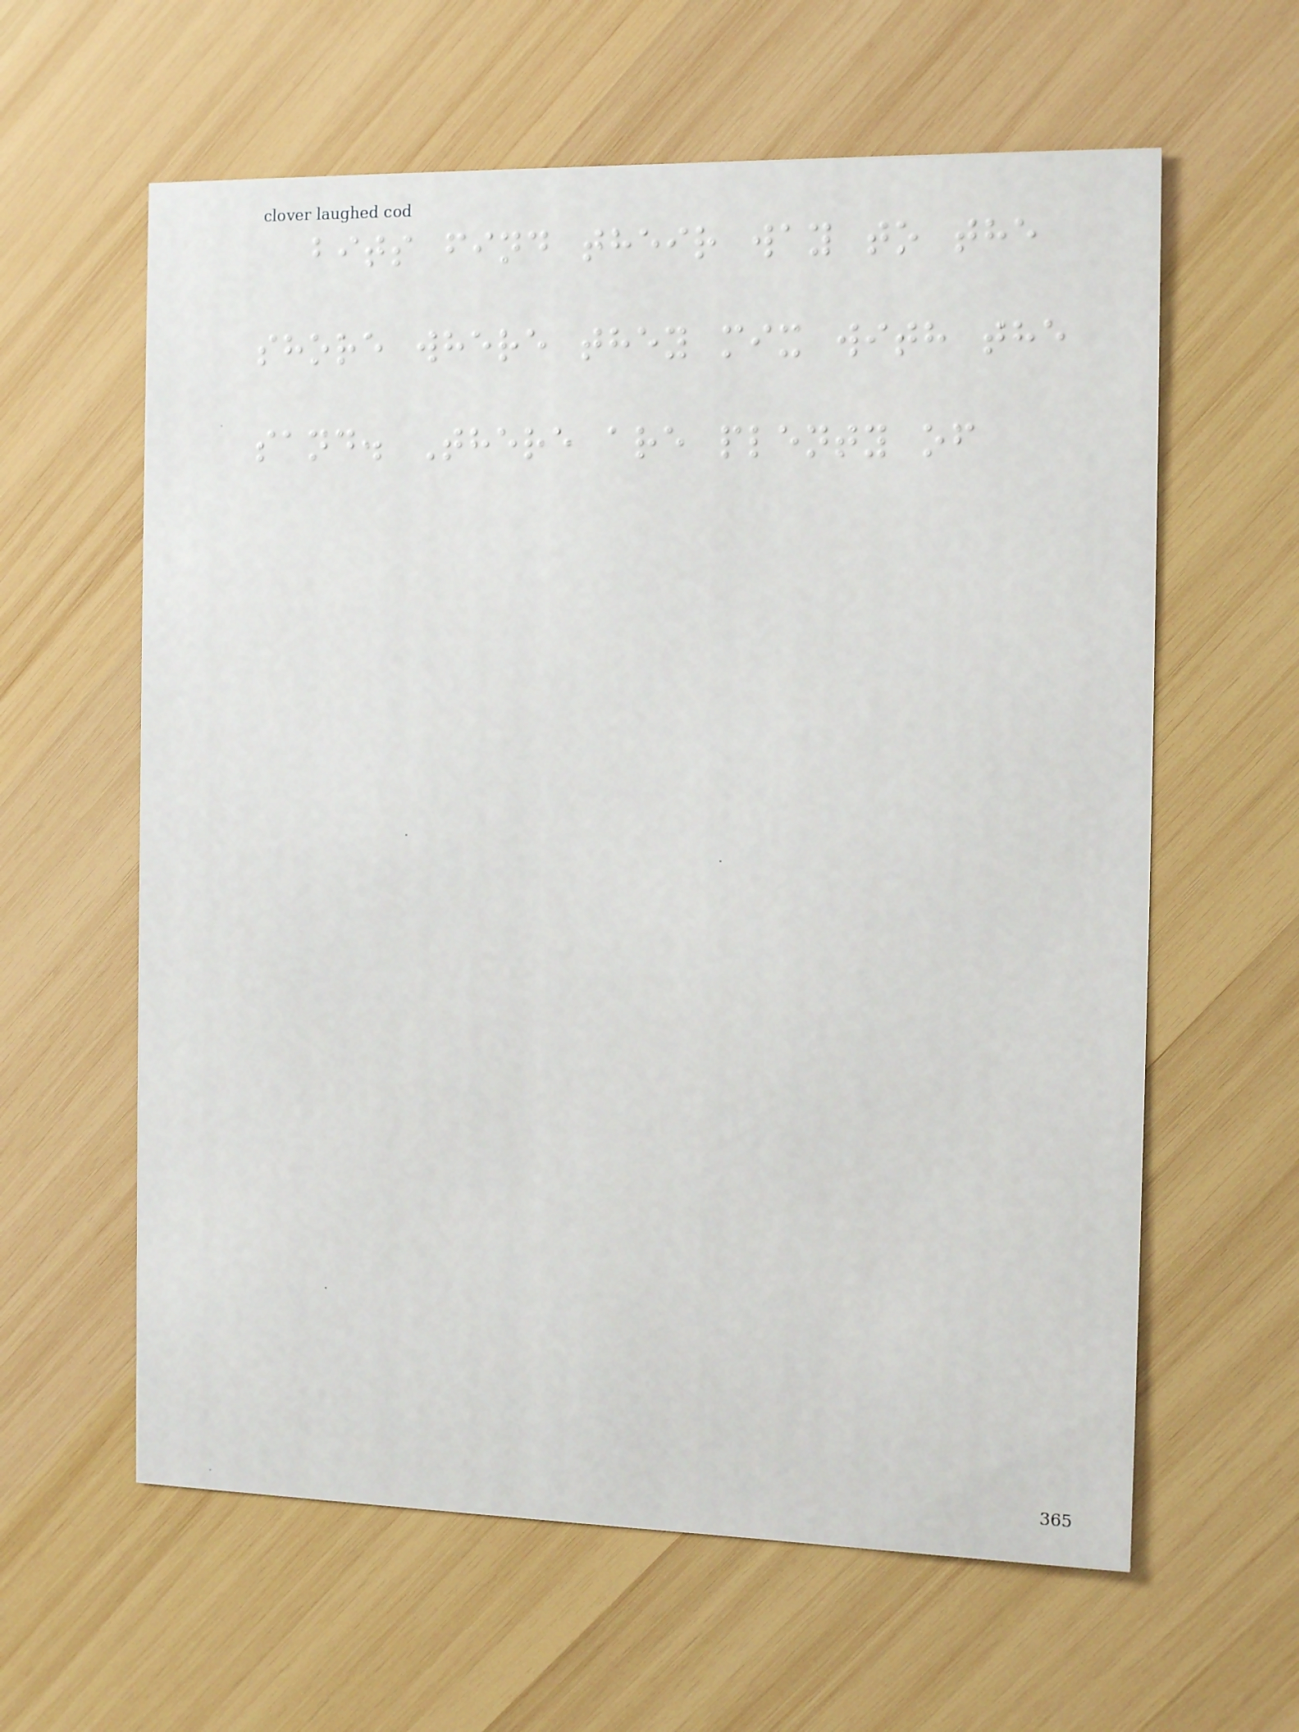bits find their way to the
shore where they mix with the
sand. There are plenty of
